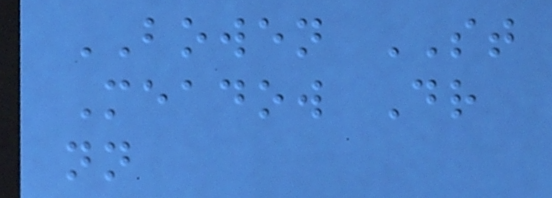BOWEN ST
Meadow Dr
nn
